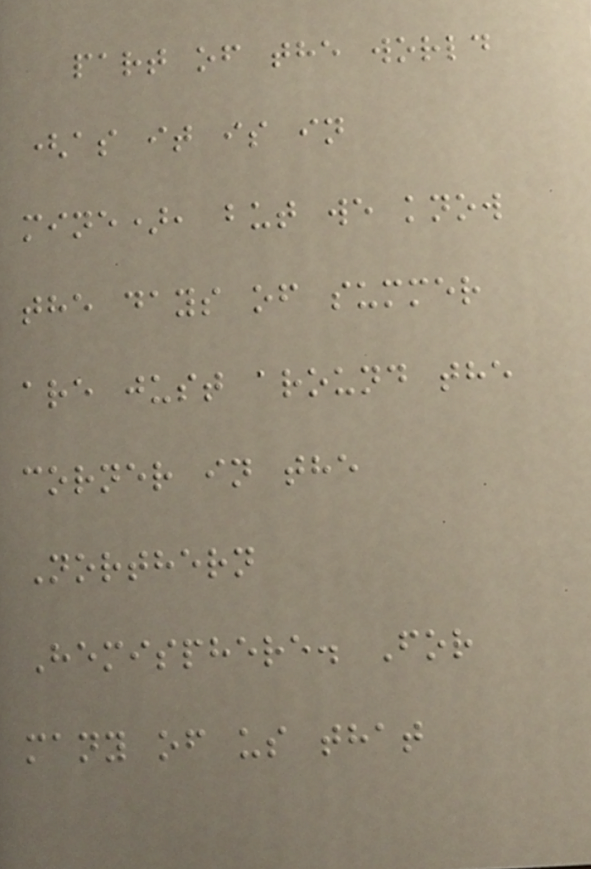part of the world
(as it is in
mine), but we know
the days of summer
are just around the
corner in the
Northern
Hemisphere. For
many of us that
